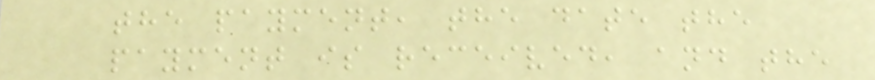the payment, the date the
payment is received, and the
